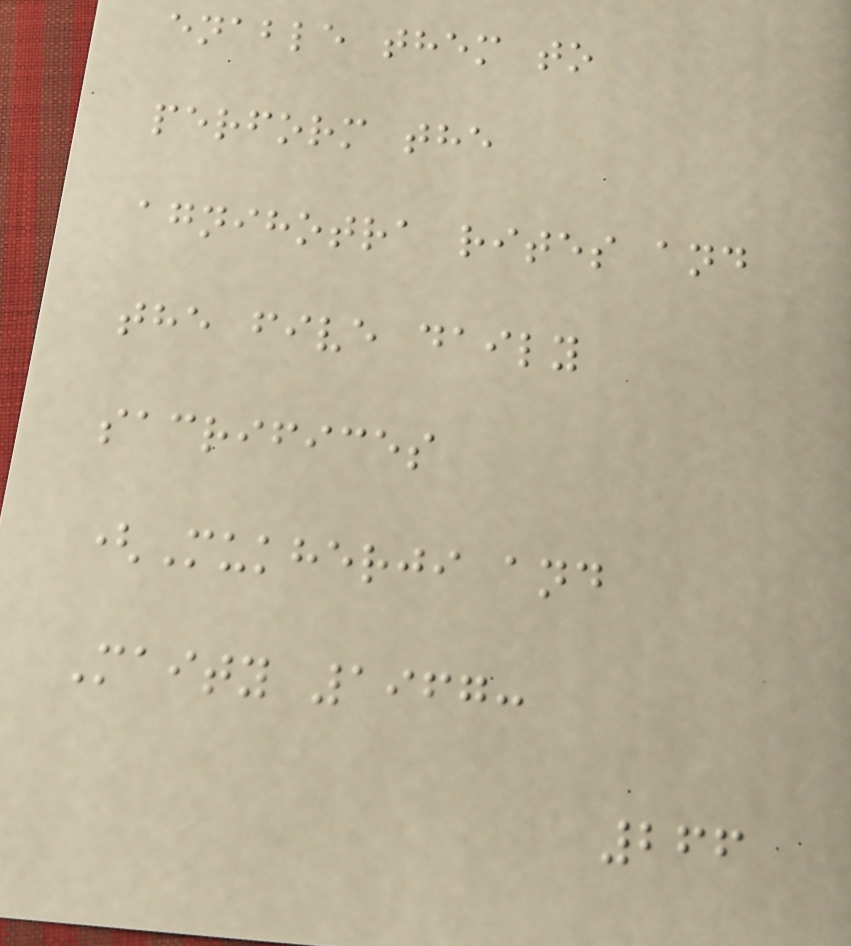enable them to
perform the
agnihotra rites and
the five daily
sacrifices
(Mukherji and
Maity 1967:
266
